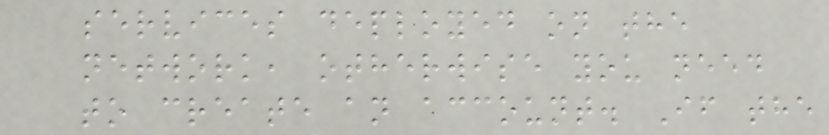services deployed on the
network, otherwise you need
to create an account. If the
